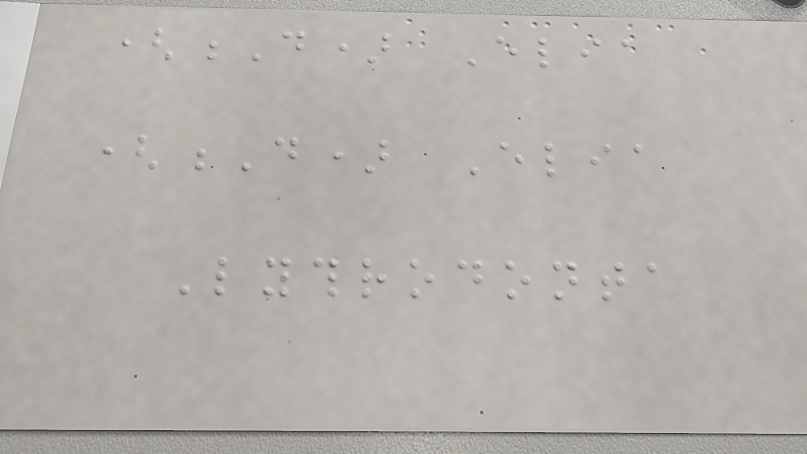(D) Elia
(D) Elia
Lythrodonta
